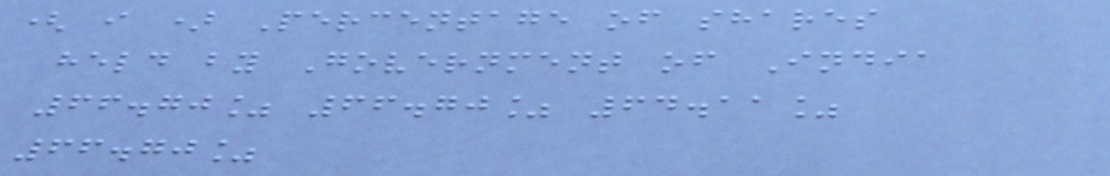( i ) Percentage of shares
held by Government of India
66.70% 66.70% 64.11%
66.70%
